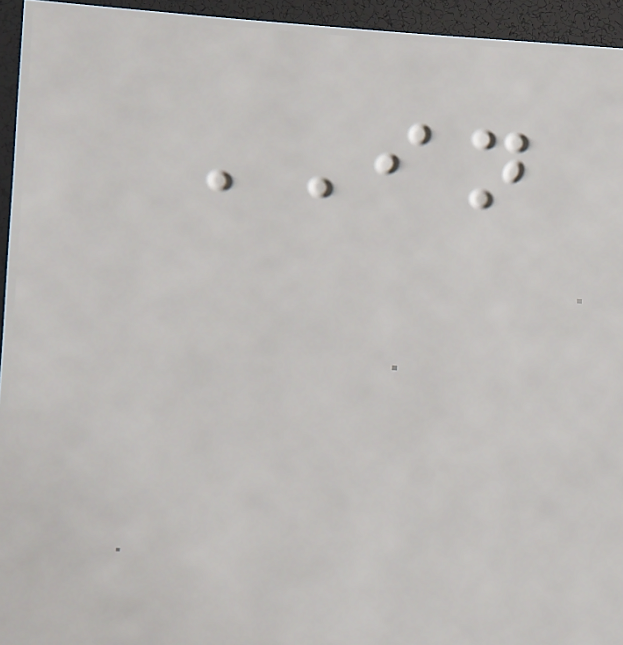IN
